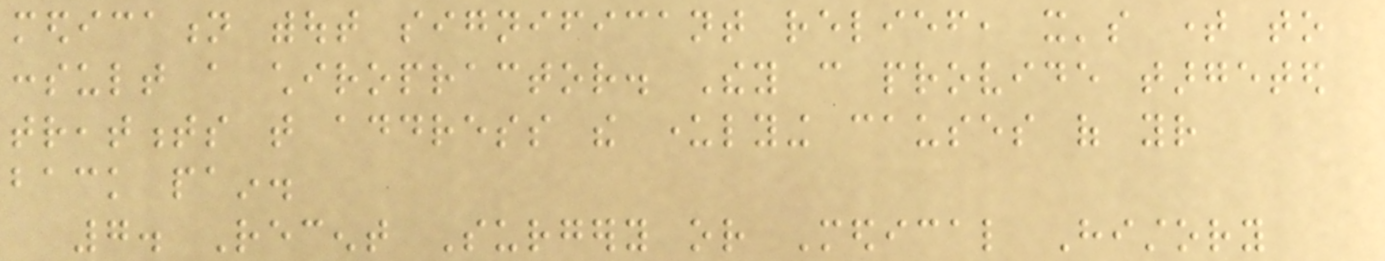medication without significant relief, it's time to
consult a chiropractor. They can provide targeted
treatments that address the underlying causes of your
back pain.
7. Recent Surgery or Medical History
